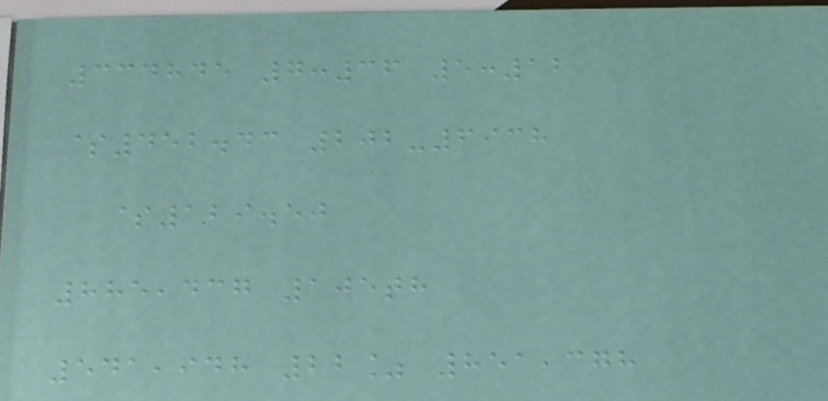334845 7:36 5:12
$452.43 202-6938
$129.50
885,437 105th
541,948 22% 851,378
